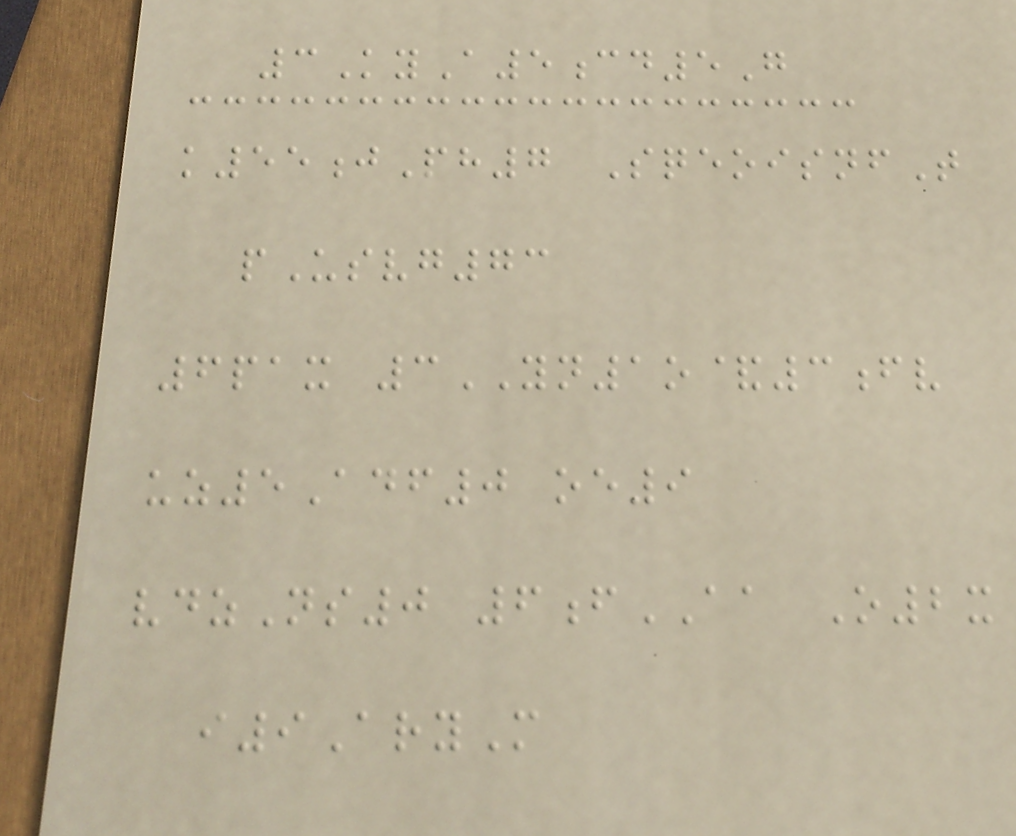3KyA5cd5G
k55jPh7 SqeoisnfT
pUsvg73
6pax 3YN1o&3fv
uz5Adf0 oe9
vdzNs0 6fAA O2x
i9AryM
